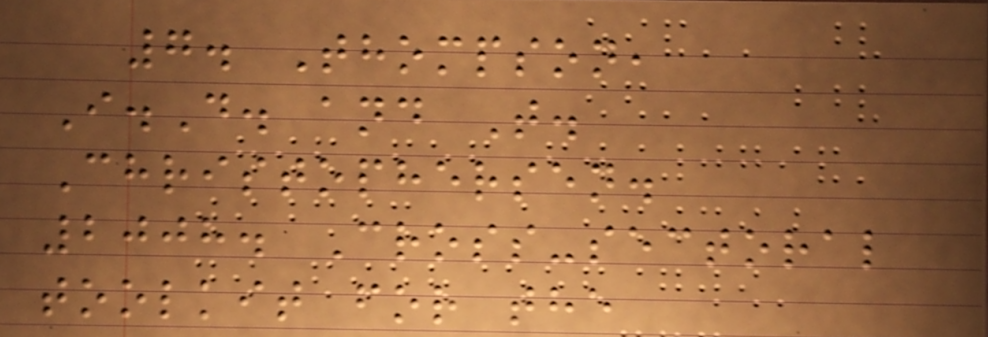7. Thompson,
I.D. and T.
Christophersen.
2008. Cross-sectoral
toolkit for the
